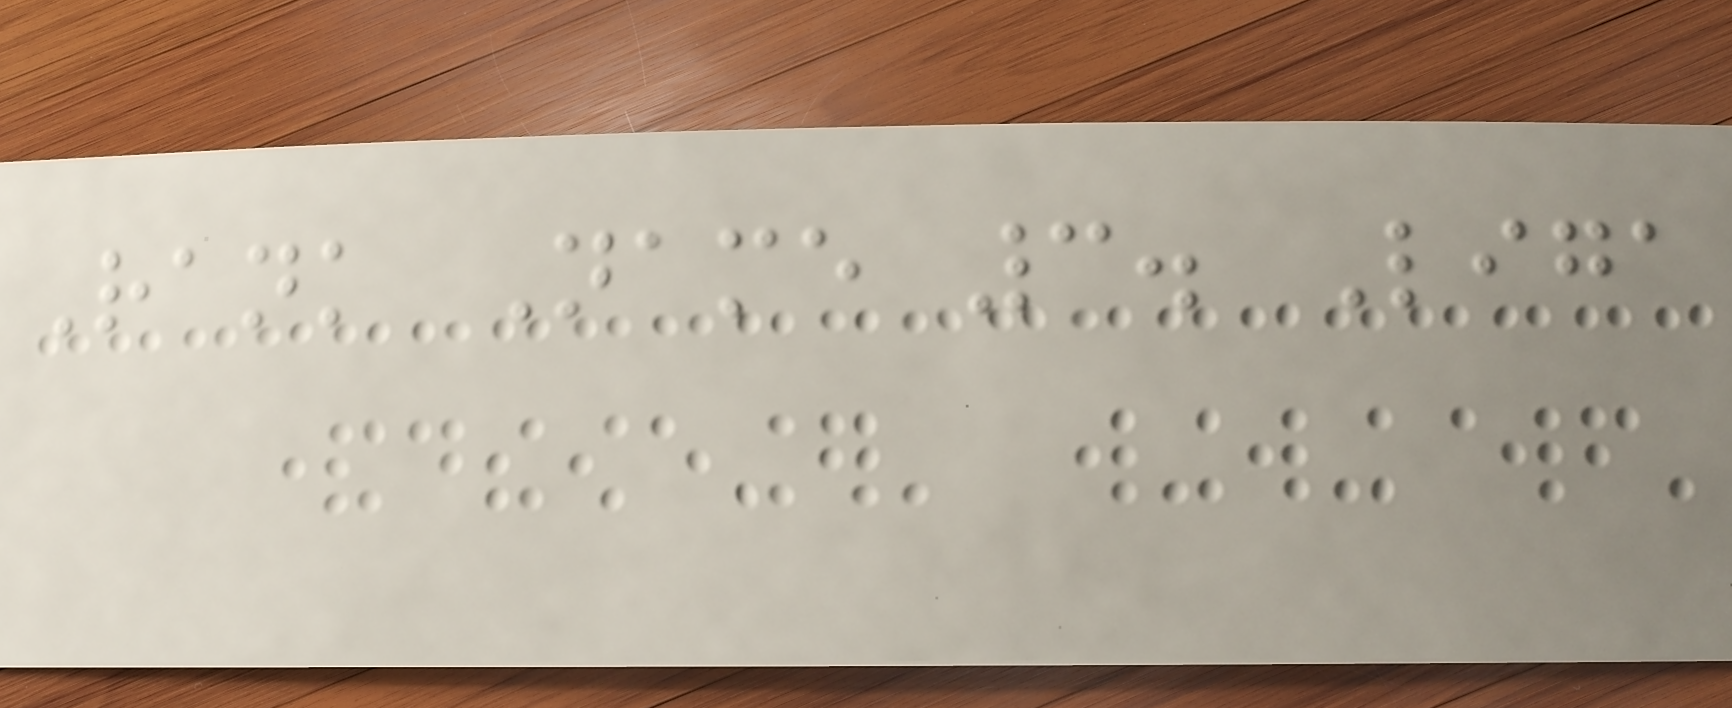Rank Name 3. Liga
